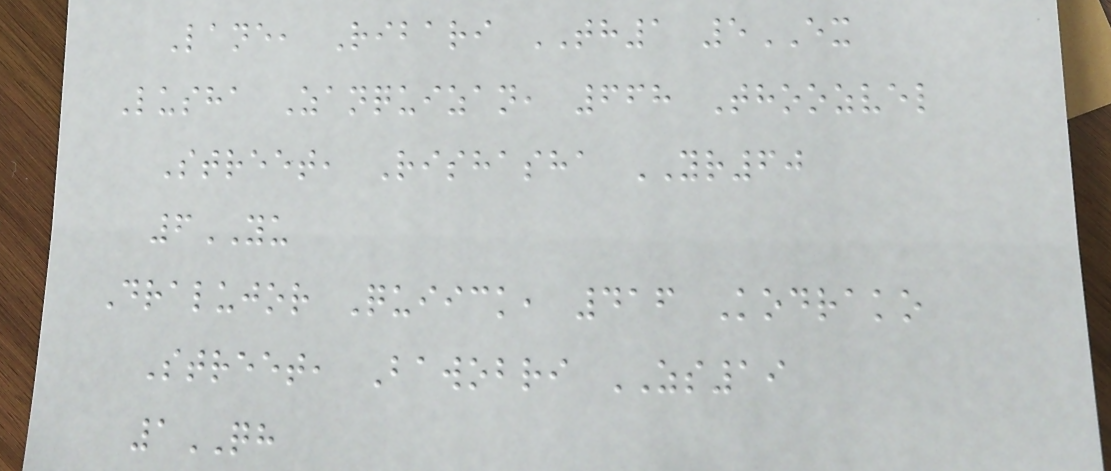Lane, Ribari TH1 5EX
Lusha Zanquizan, 668 Thoozvel
Street, Rishasha YR60
6YU
Dralujor Quiick, 416 Kodrako
Street, Bawobri ZS19
1QH
